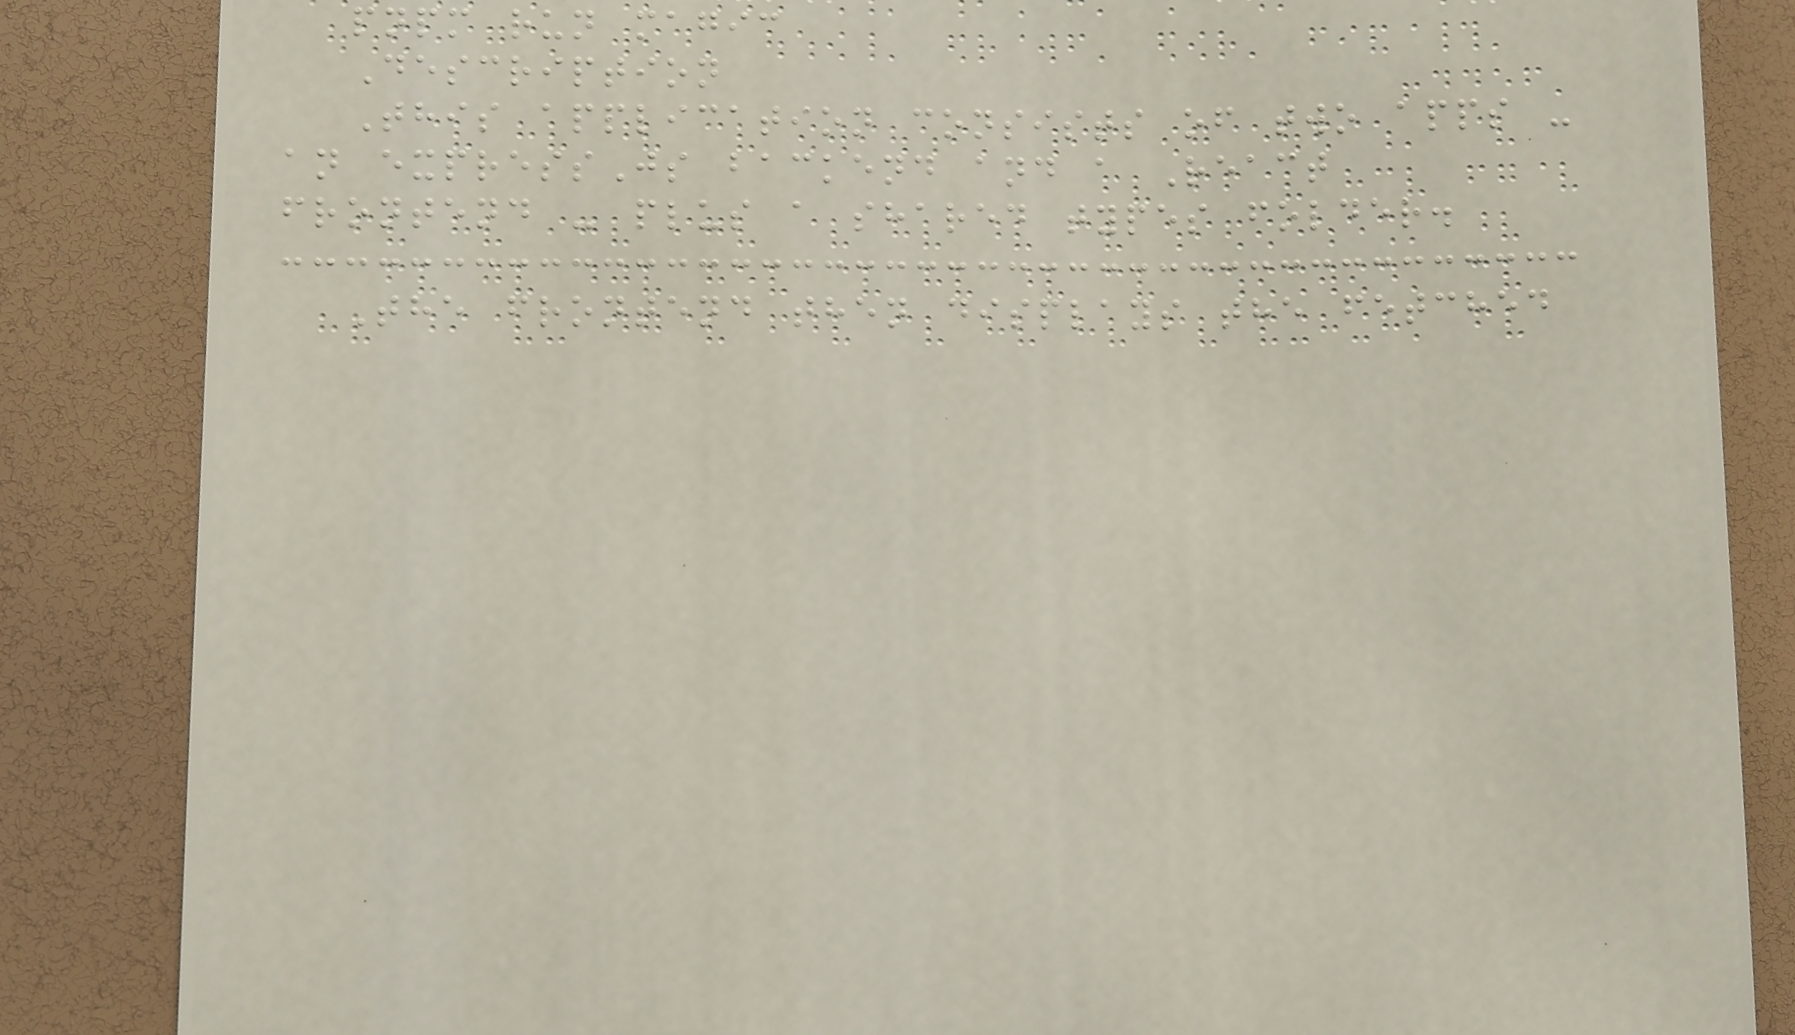pnpm run magic
Description
This application consists of two apps -
an expressJs backend and a React
frontend - plus a shared types folder.
The frontend then displays the fetched
